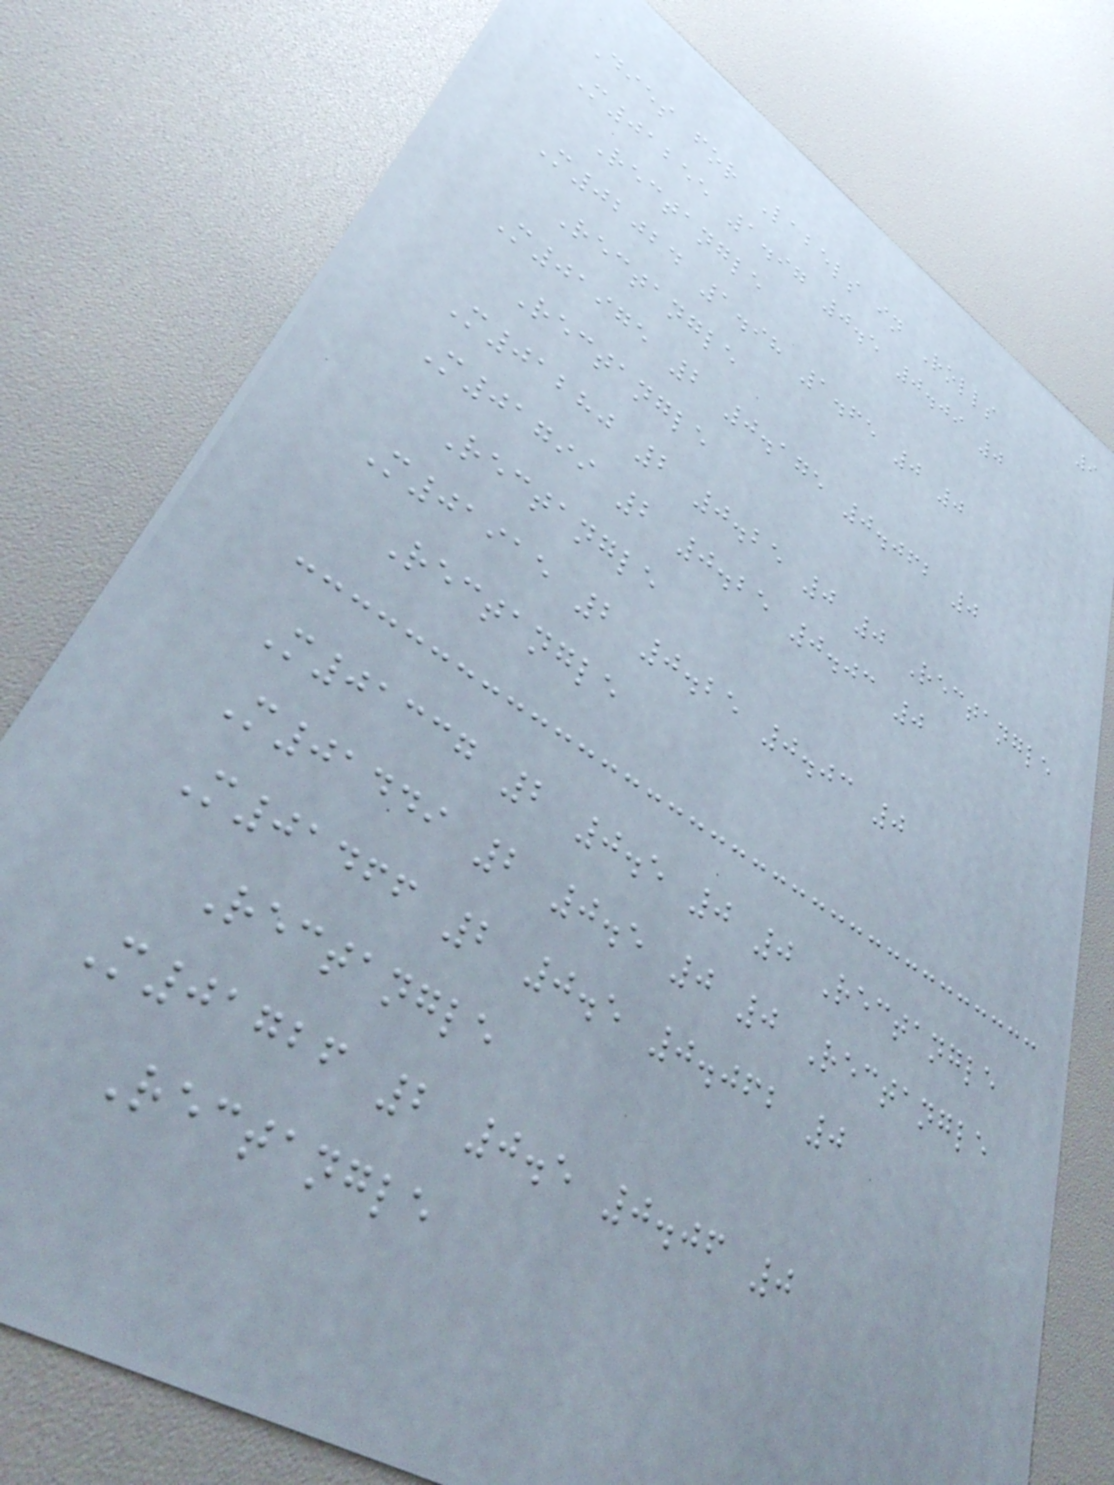9
Dies for Labels in Rolls
M01255 1.97 0.5 0.09 0
Rectangle
M02024 1.98 1.65 0 0
Rectangle
M01975 2 0.175 0.062 0
Rectangle
M01280 2 0.25 0 0 Rectangle
M01799 2 0.25 0.03 0
Rectangle
M01915 2 0.25 0.03 0
Rectangle
M01337 2 0.5 0 0 Rectangle
M01449 2 0.5 0 0 Rectangle
M01466 2 0.5 0.062 0
Rectangle
M01726 2 0.5 0.06 0
Rectangle
